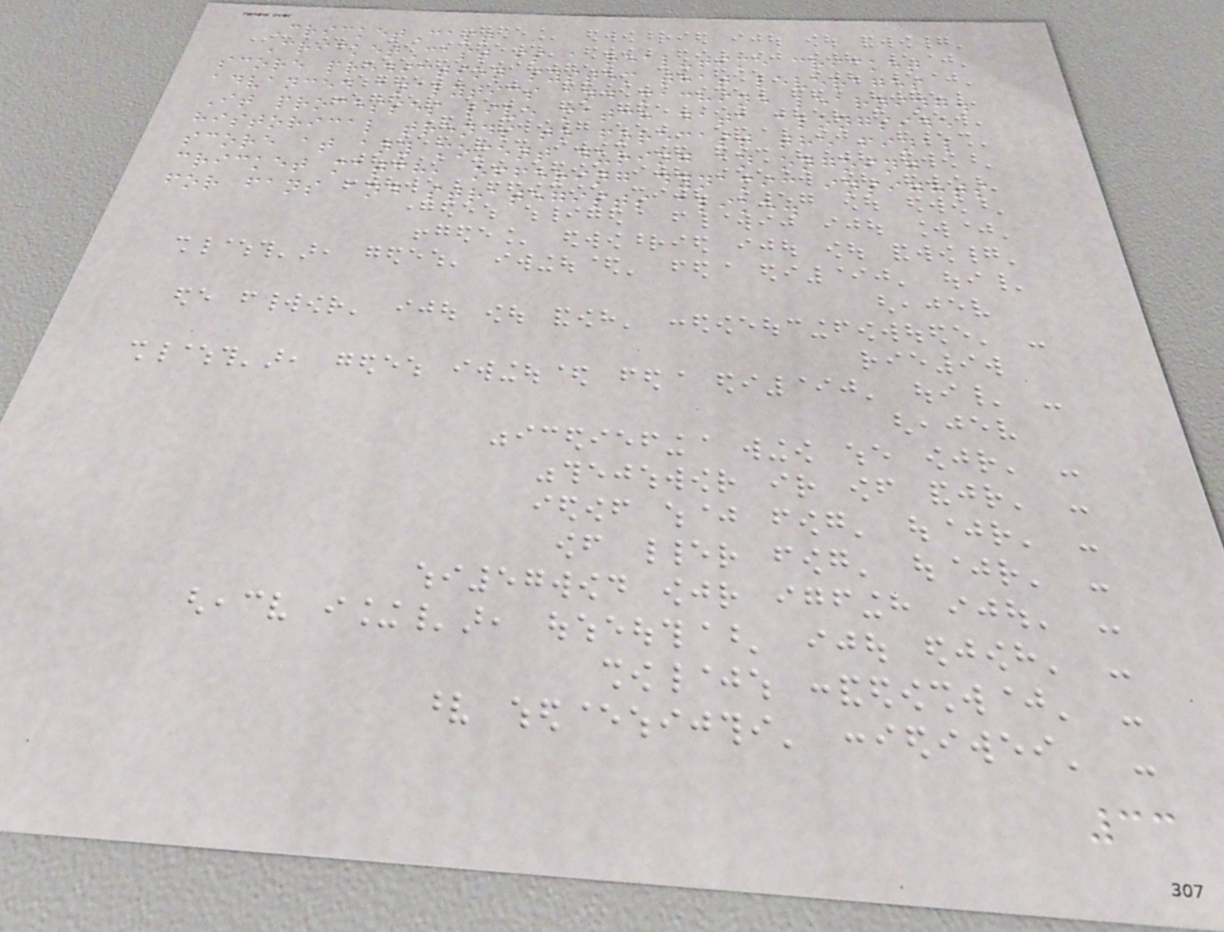CricketCast
CricketCast is a real-time cricket
score prediction system that leverages
advanced analytics and machine learning.
It processes live match data alongside
historical trends to forecast the final
score at any moment during an ongoing
cricket match, offering dynamic insights
for fans and strategists alike.
33
